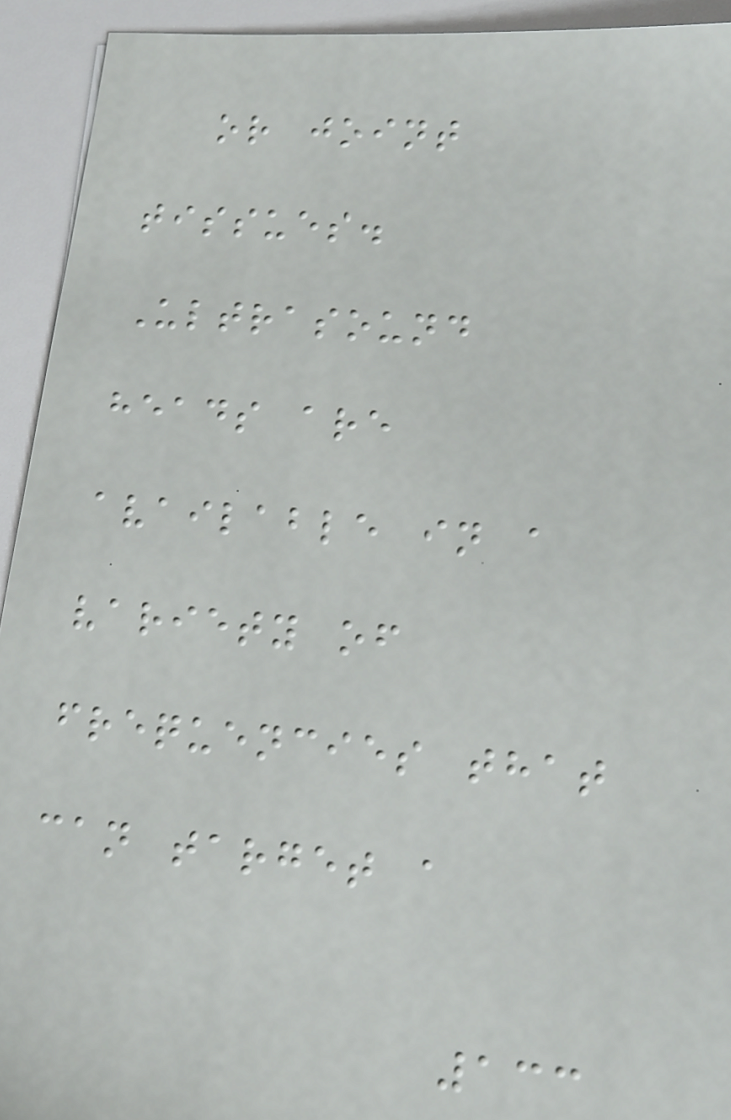or joint
tissues.
Ultrasound
heads are
available in a
variety of
frequencies that
can target a
133
